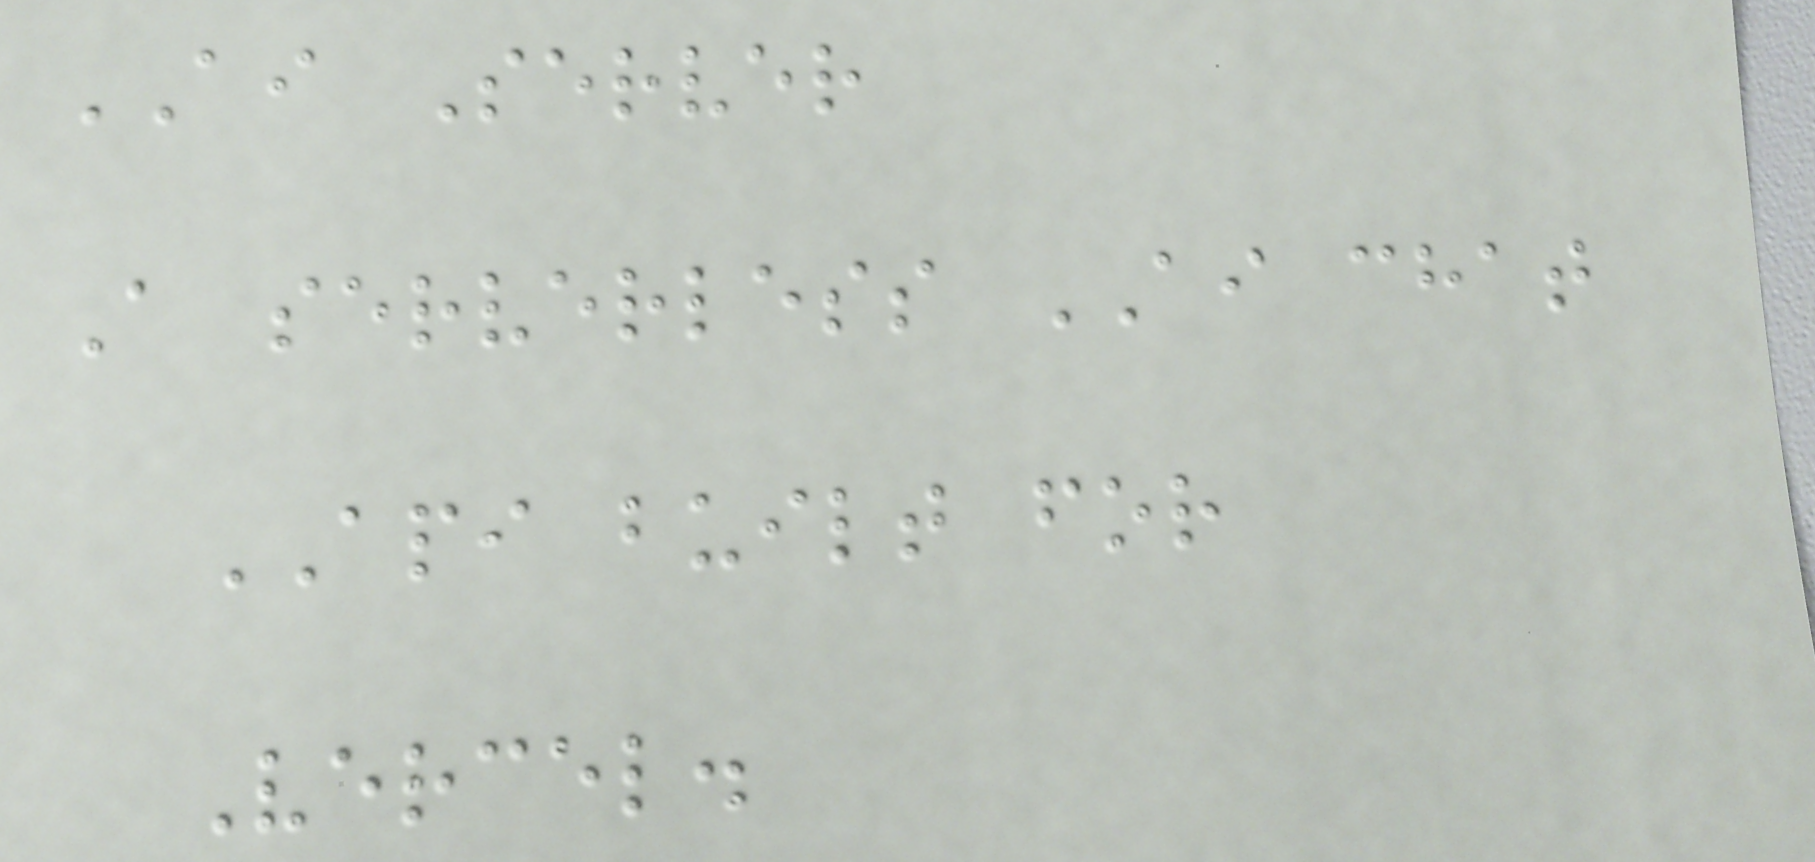AI Server
A serverless AI chat
API built for
Vercel.
